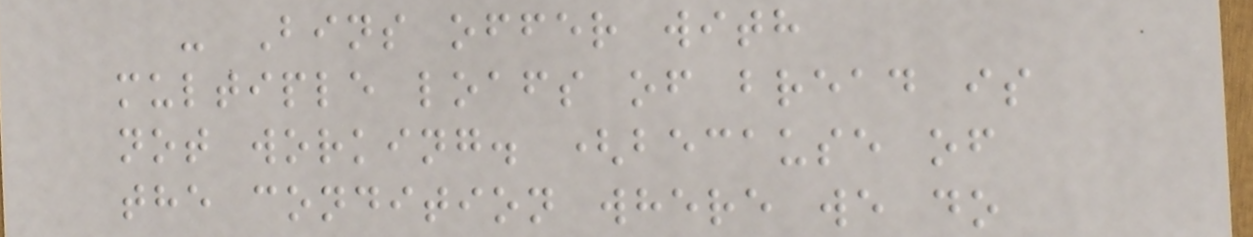- Bins offer with
multiple loafs of bread is
not working. (because of
the condition where we do
